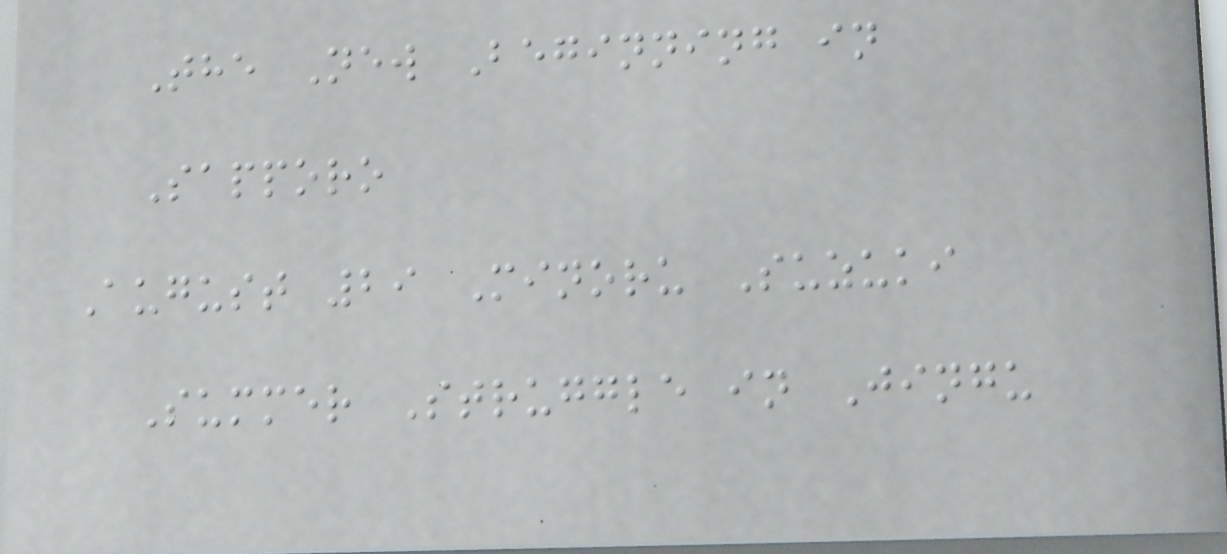The New Beginning in
Sapporo
August 29 Minoru Suzuki
Summer Struggle in Jingu
